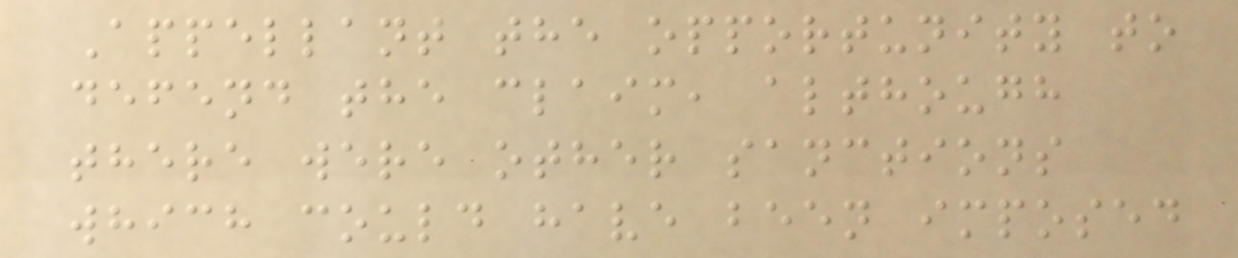Appellant the opportunity to
defend the claim, although
there were other sanctions
which could have been imposed
